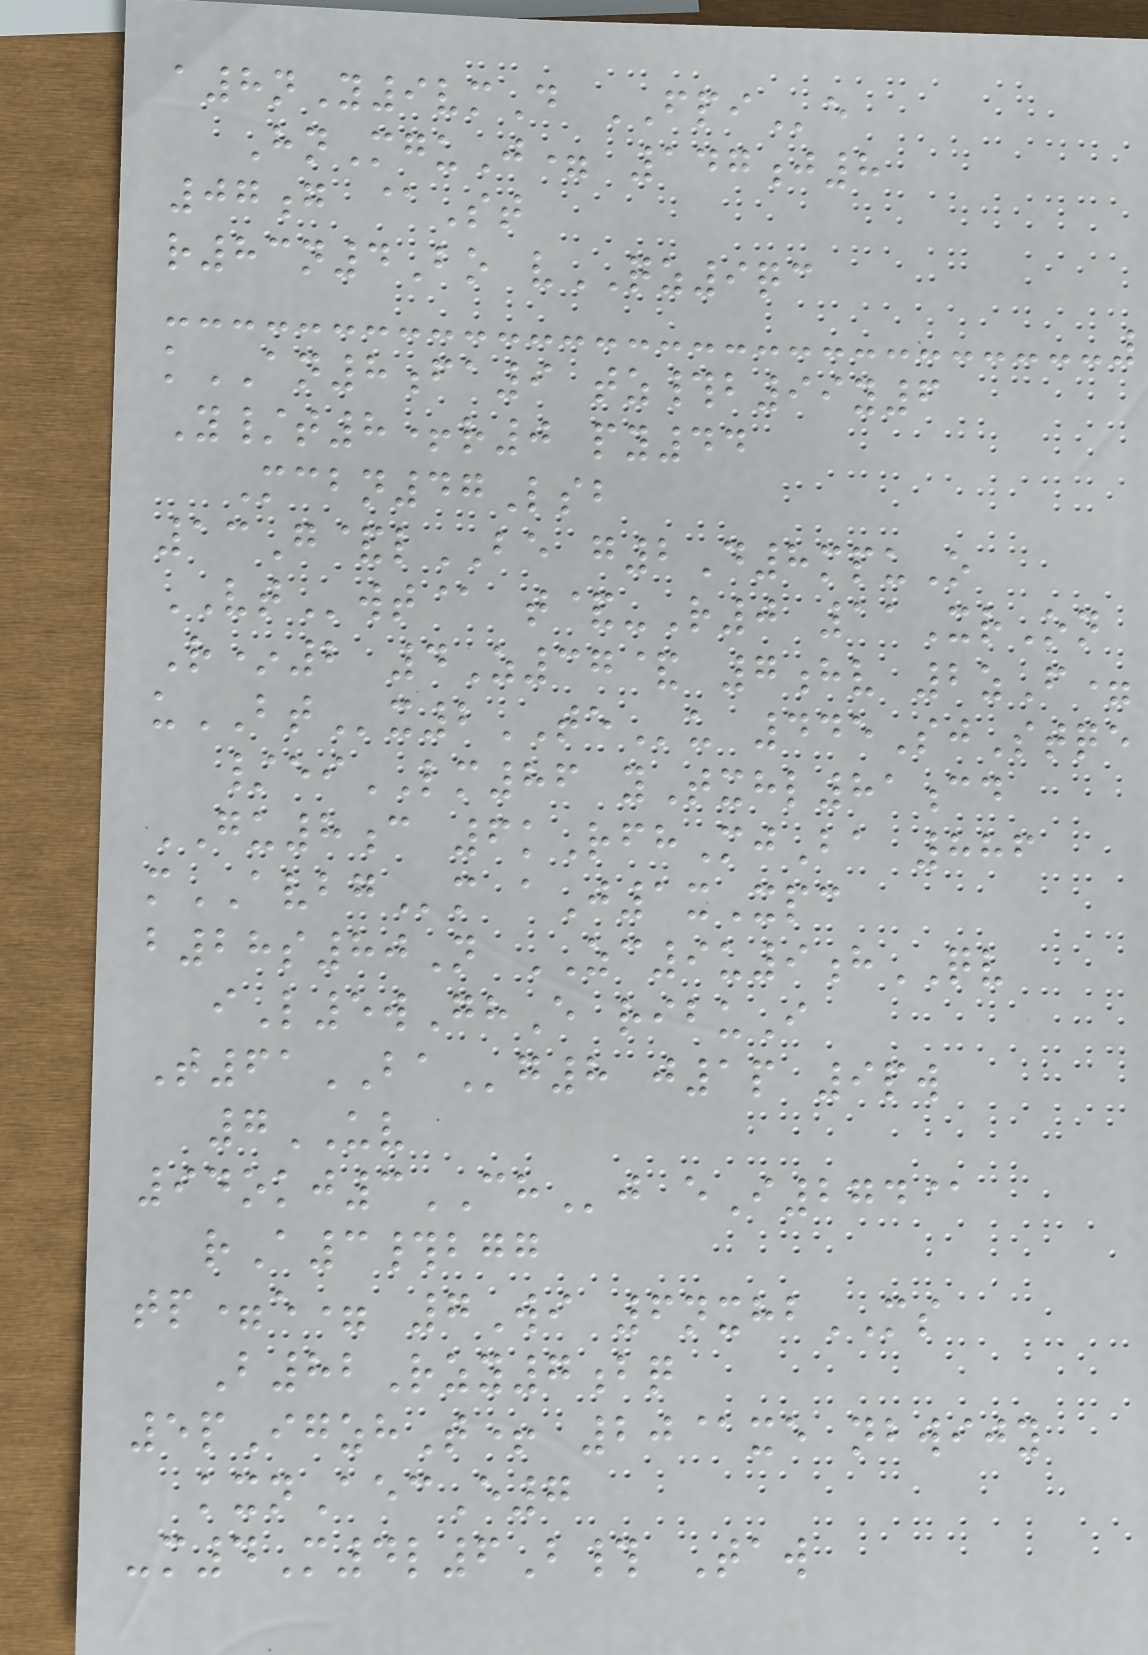a8nY9vmD FPIe
HnMguJ= 147j8
07g @St
r83n4Bo vQZ9qc
kAN8fa9 tz#b99y6
Y/t8+r0 py44
Mcbn47Lsb
13G&lBE g2D8mpuO
VTwt@ t&-R0 11XrOn
R*2 4Z37& 7hv 2zF=
uBTx2TEu 445SjStqe
/eiLM86 yTxhl81cd
GU8c 6kRfhMjBa 886
mAVBGm aJ1xXpc
b28s80N ZC9u9hQV
iL5wGhE ribuI
T61BAg8 j1p 9pw
7UV
94okj3CHj eI274@
rA3#bgg
tp=e= 7Wi 6nxhbMS
B82Rzy7bq
5pIgzhT+ 20@xe nbwijy
kxnAecE7
-m4M4l6B# Taw
